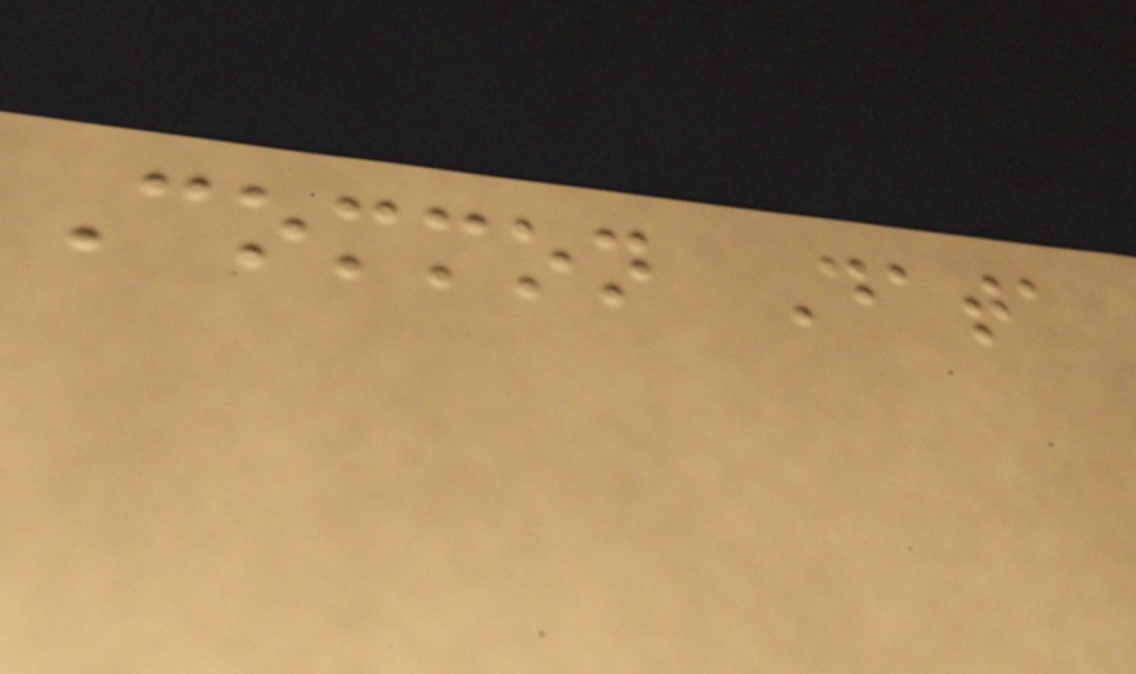Common Data
